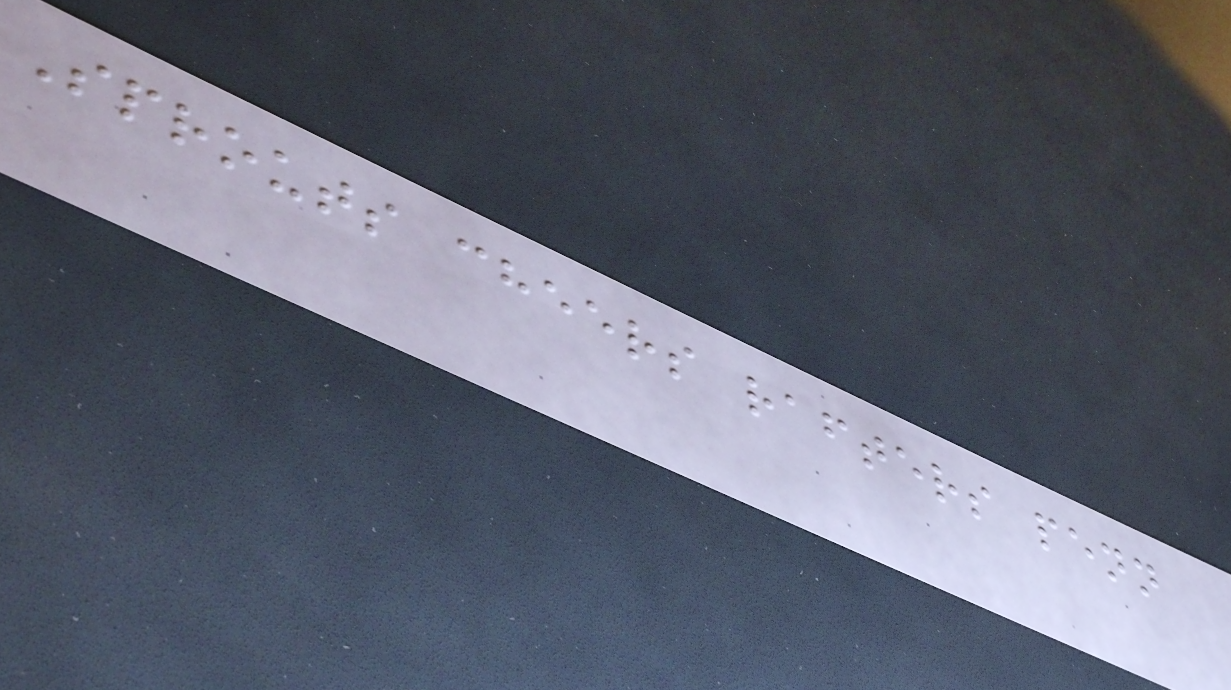Sprouts cheers rafters penn
